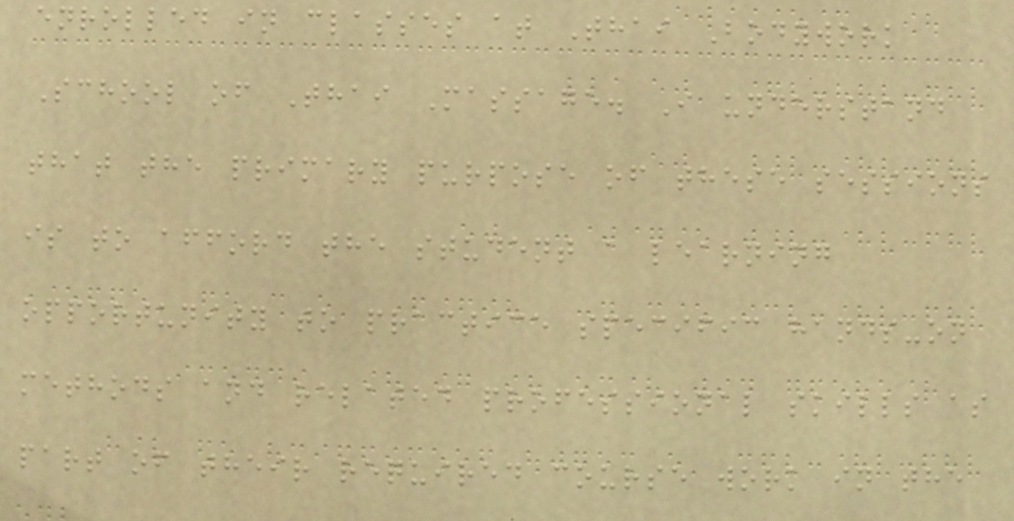enrolled in classes at Thai Bodywork
School of Thai Massage. I understand
that the primary purpose of these sessions
is to afford the student a learning
opportunity to practice specific hands-on
methods and related professional skills as
part of their required course work in the
